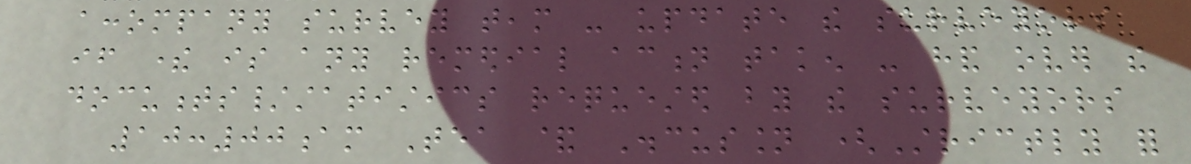accompany survey team - update the surveyors
if there is any remedial action taken - hand over the
documents/statistics requested by the surveyors
10:00am Tea & Discussion (Strictly for
